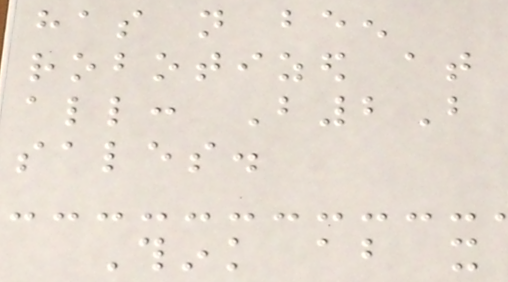has not been
robotized at
all: B2B
sales.
Think about it
